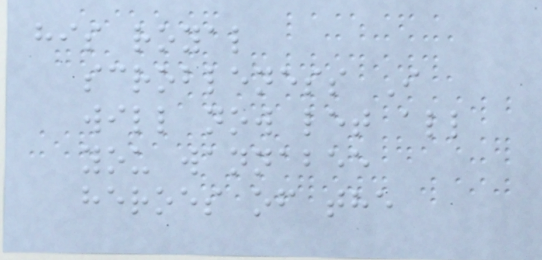his royal
scrobleness I
will now let all
you wannabee
heroes of the
